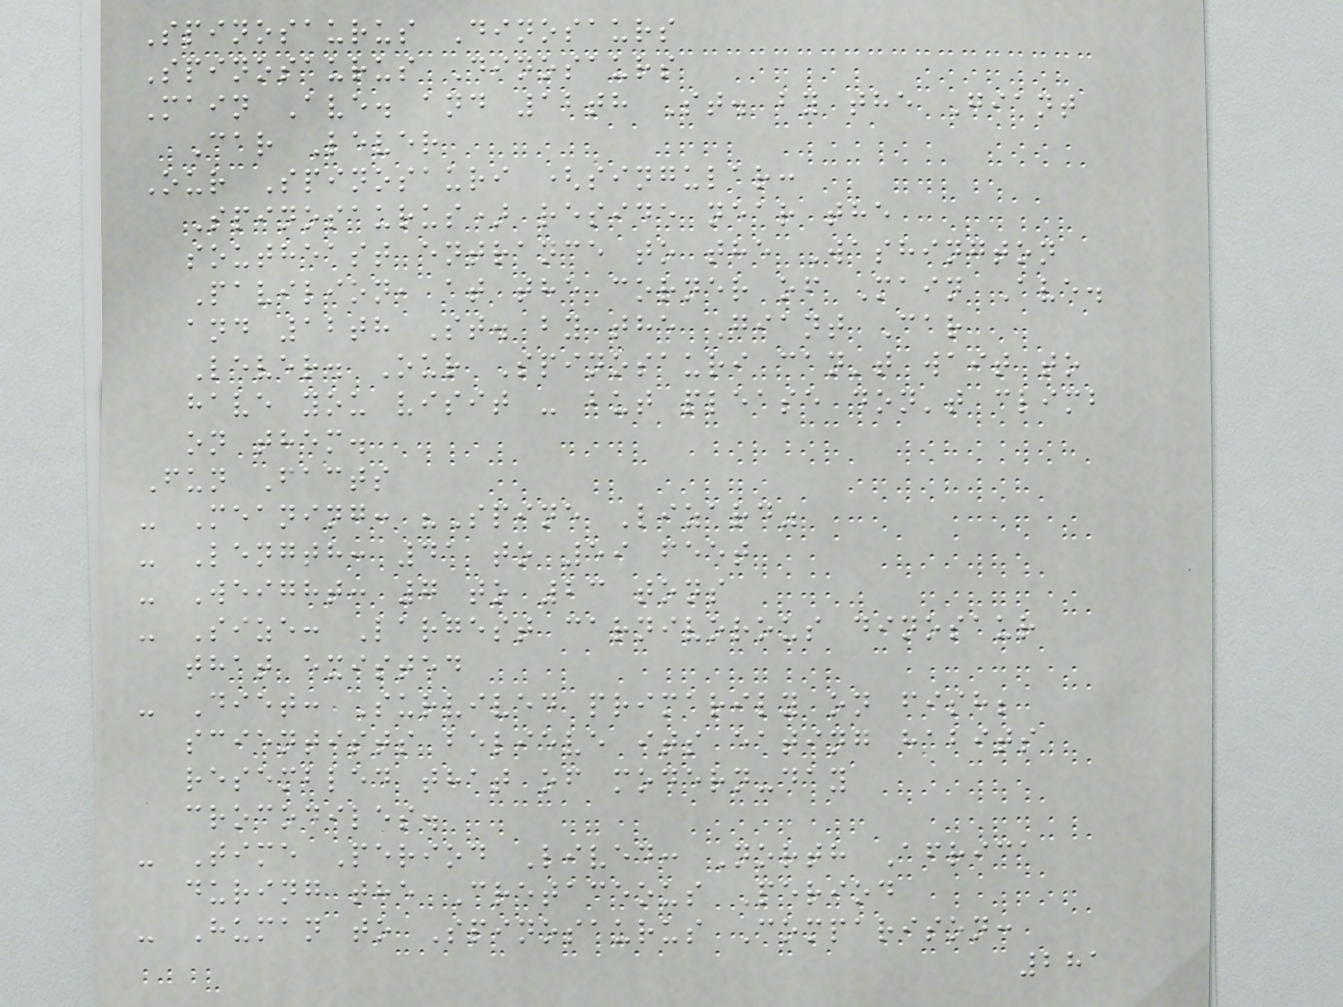Spinosaurus Dinosaurs
Spinosaurus Dinosaurs
Main Ave. and 12th St. by the Giant
Car Lever
Our Spinosauri (singular:
Spinosaurus) reside near the
southeast entrance to the Washington
Pavilion, at the corner of Main Ave.
and 12th St. by the Giant Car
Lever. Our Spinosauri can't wait to
have you visit - but please don't climb
on them.
Fun Facts
- Meaning: "Spine Lizard"
- Length: 41 to 59 feet
- Weight: 7 to 23 tons
- Size: Largest carnivorous dinosaur
that existed
- Diet: Survived primarily on fish;
scientists believe its eating habits
resembled that of modern-day
crocodiles.
- Time Period Lived: North Africa
during the Cretaceous Period
- Human to Spinosaurus Comparison:
281
